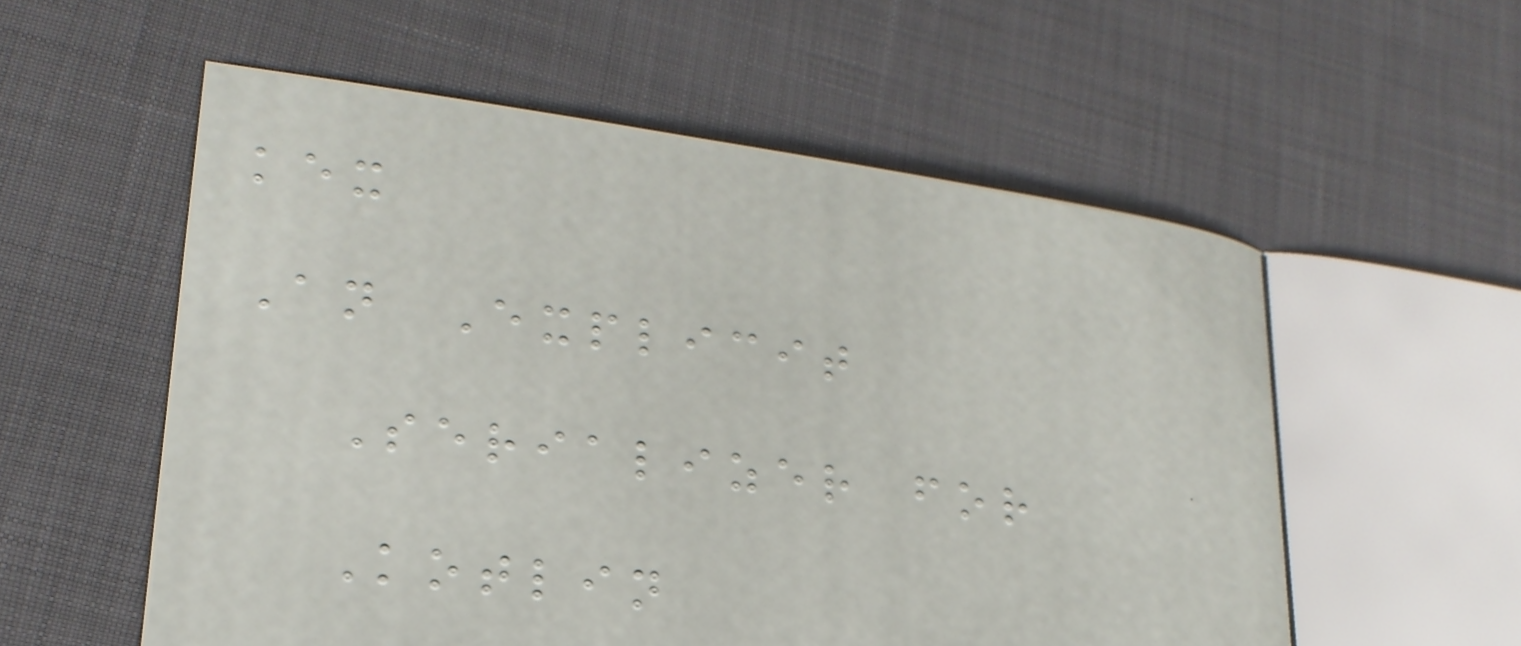kex
An Explicit
Serializer for
Kotlin
